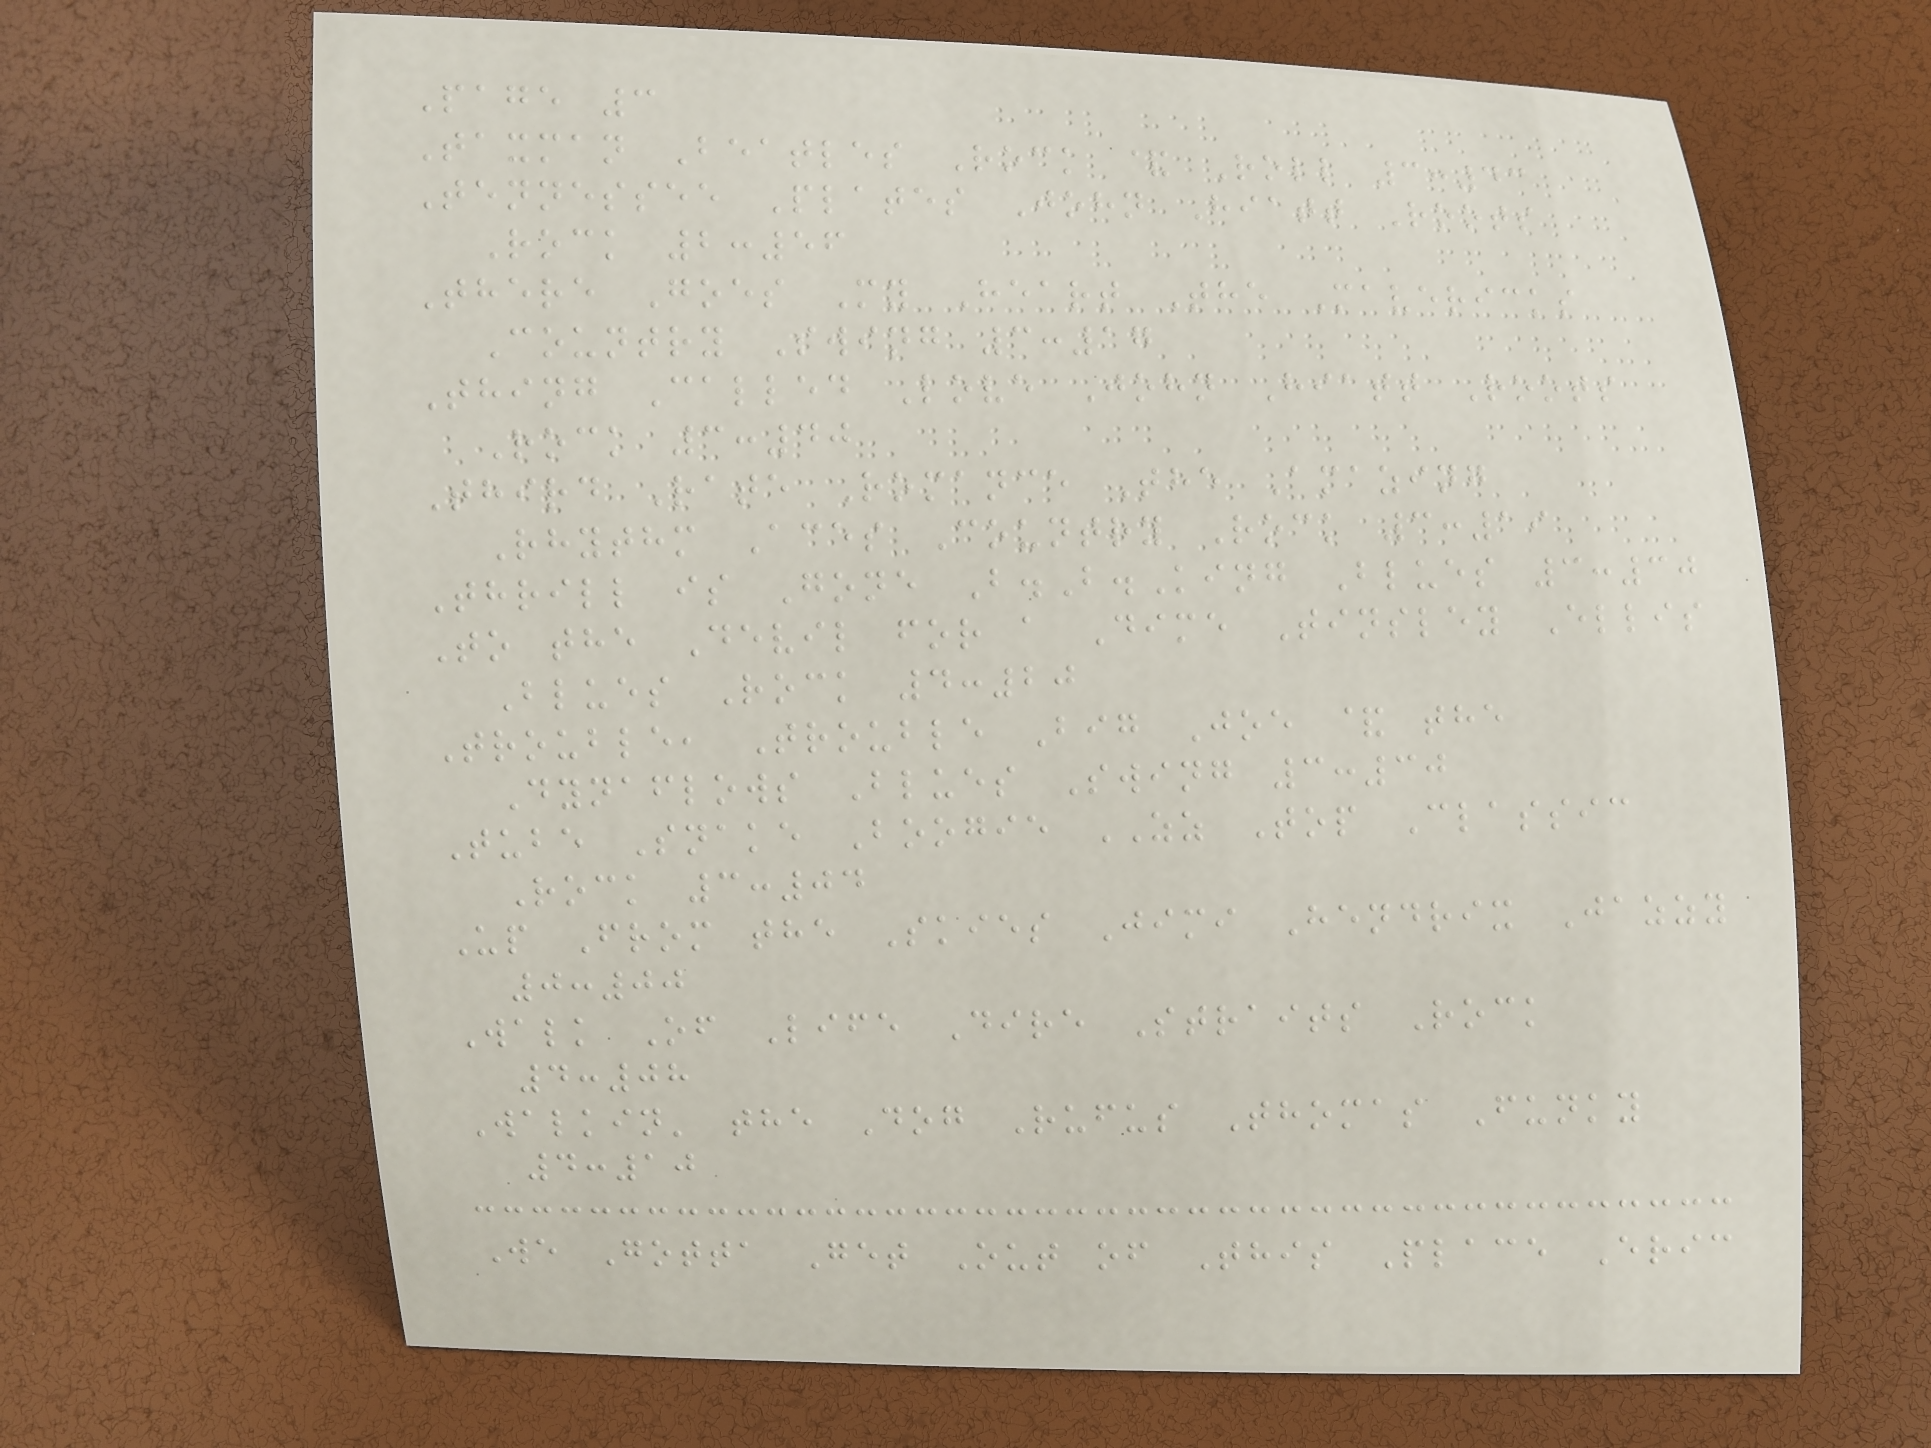Page 3
Taxman Beatles Rock & Roll 3:43
Tennessee Plates John Hiatt Roots
Rock 2:56
There Goes My Heart The Mavericks
Country Swing 3:17
Thing Called Love John Hiatt Roots
Rock 3:40
Third Rate Romance The Amazing
Rhythm Aces Country Rock 3:19
Thrill is Gone B.B.King Blues 3:30
To the Devil for a Dime Tinsley Ellis
Blues Rock 4:20
Trouble, Trouble Big Joe & the
Dynaflows Blues Swing 3:30
Tube Snake Boogie ZZ Top Classic
Rock 3:04
Up From the Skies Jimi Hendrix Jazzy
0:00
Walk Of Life Dire Straits Rock
4:08
Walkin' the Dog Rufus Thomas Funky
4:10
We Gotta Get Out of This Place Eric
